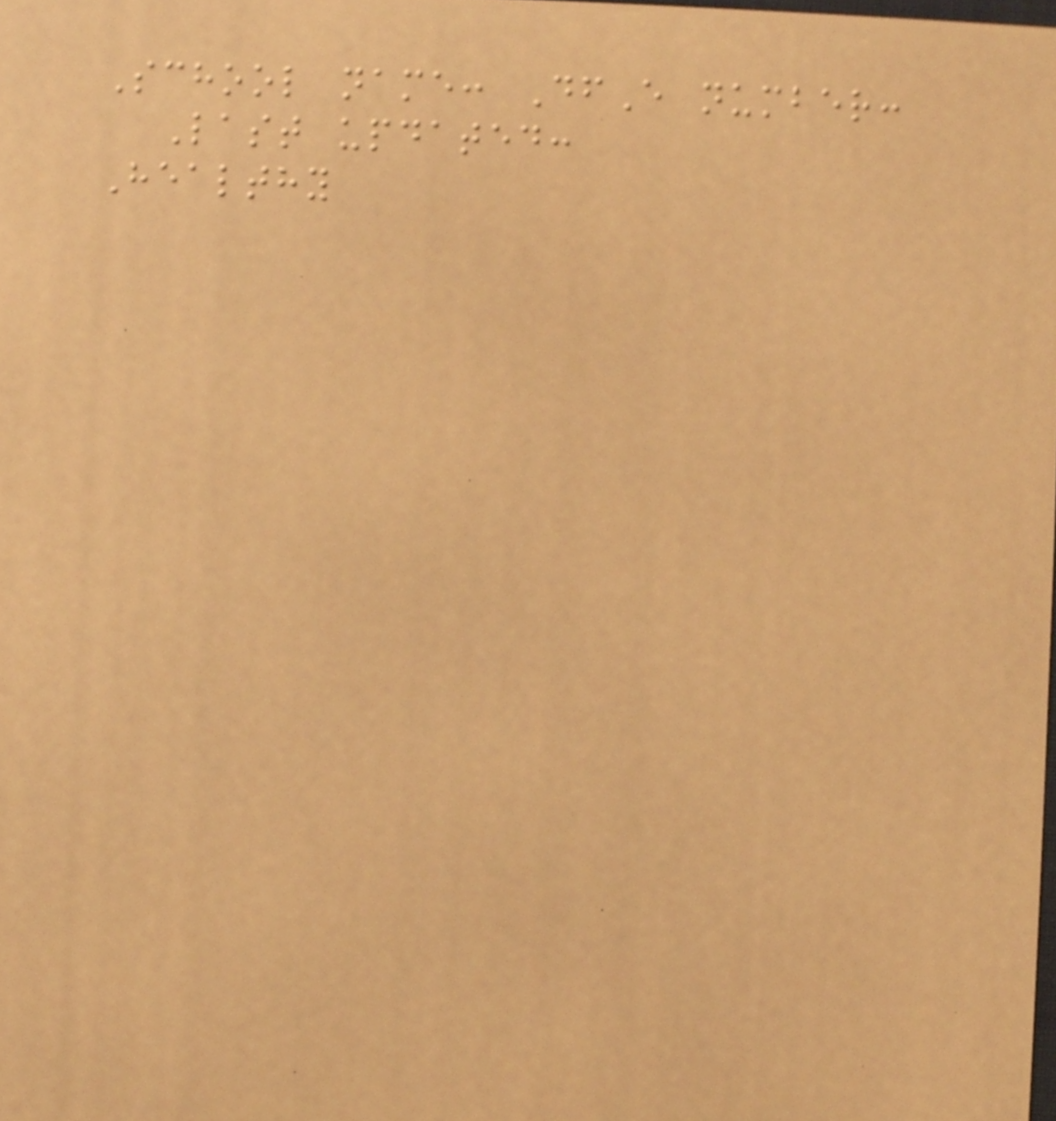School name: DfE number:
Last updated:
Healthy
